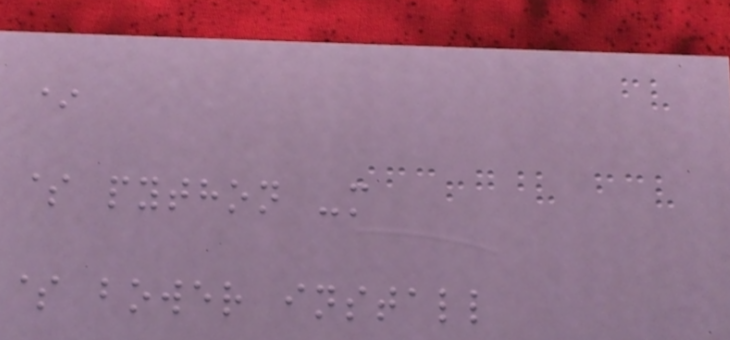*
$ python -m
$ bower install
